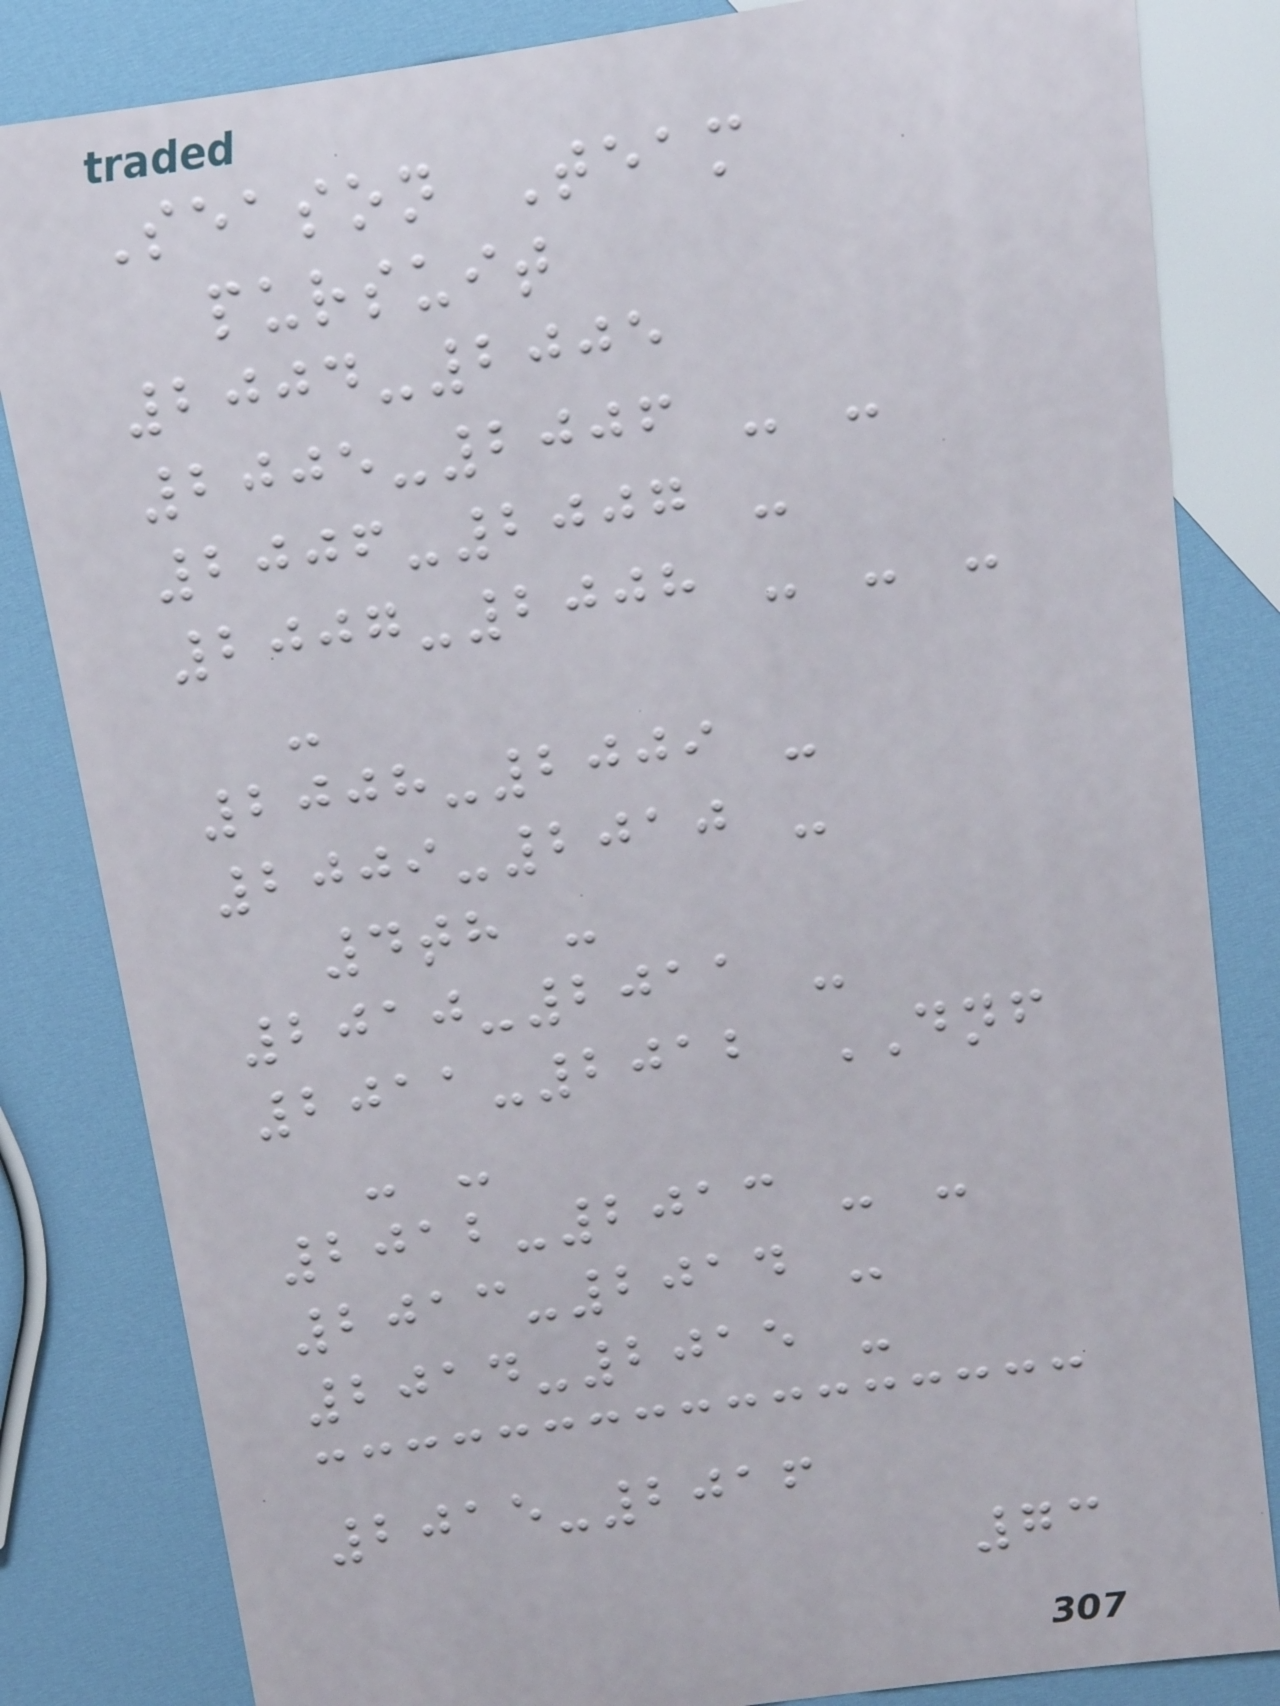Season Team
pursuit
2004-2005
2005-2006 - -
2006-2007 -
2007-2008 - - -
-
2008-2009 -
2009-2010 -
4th -
2010-2011 -
2011-2012 DNF
- -
2012-2013 - -
2013-2014 -
2014-2015 -
2015-2016
73
